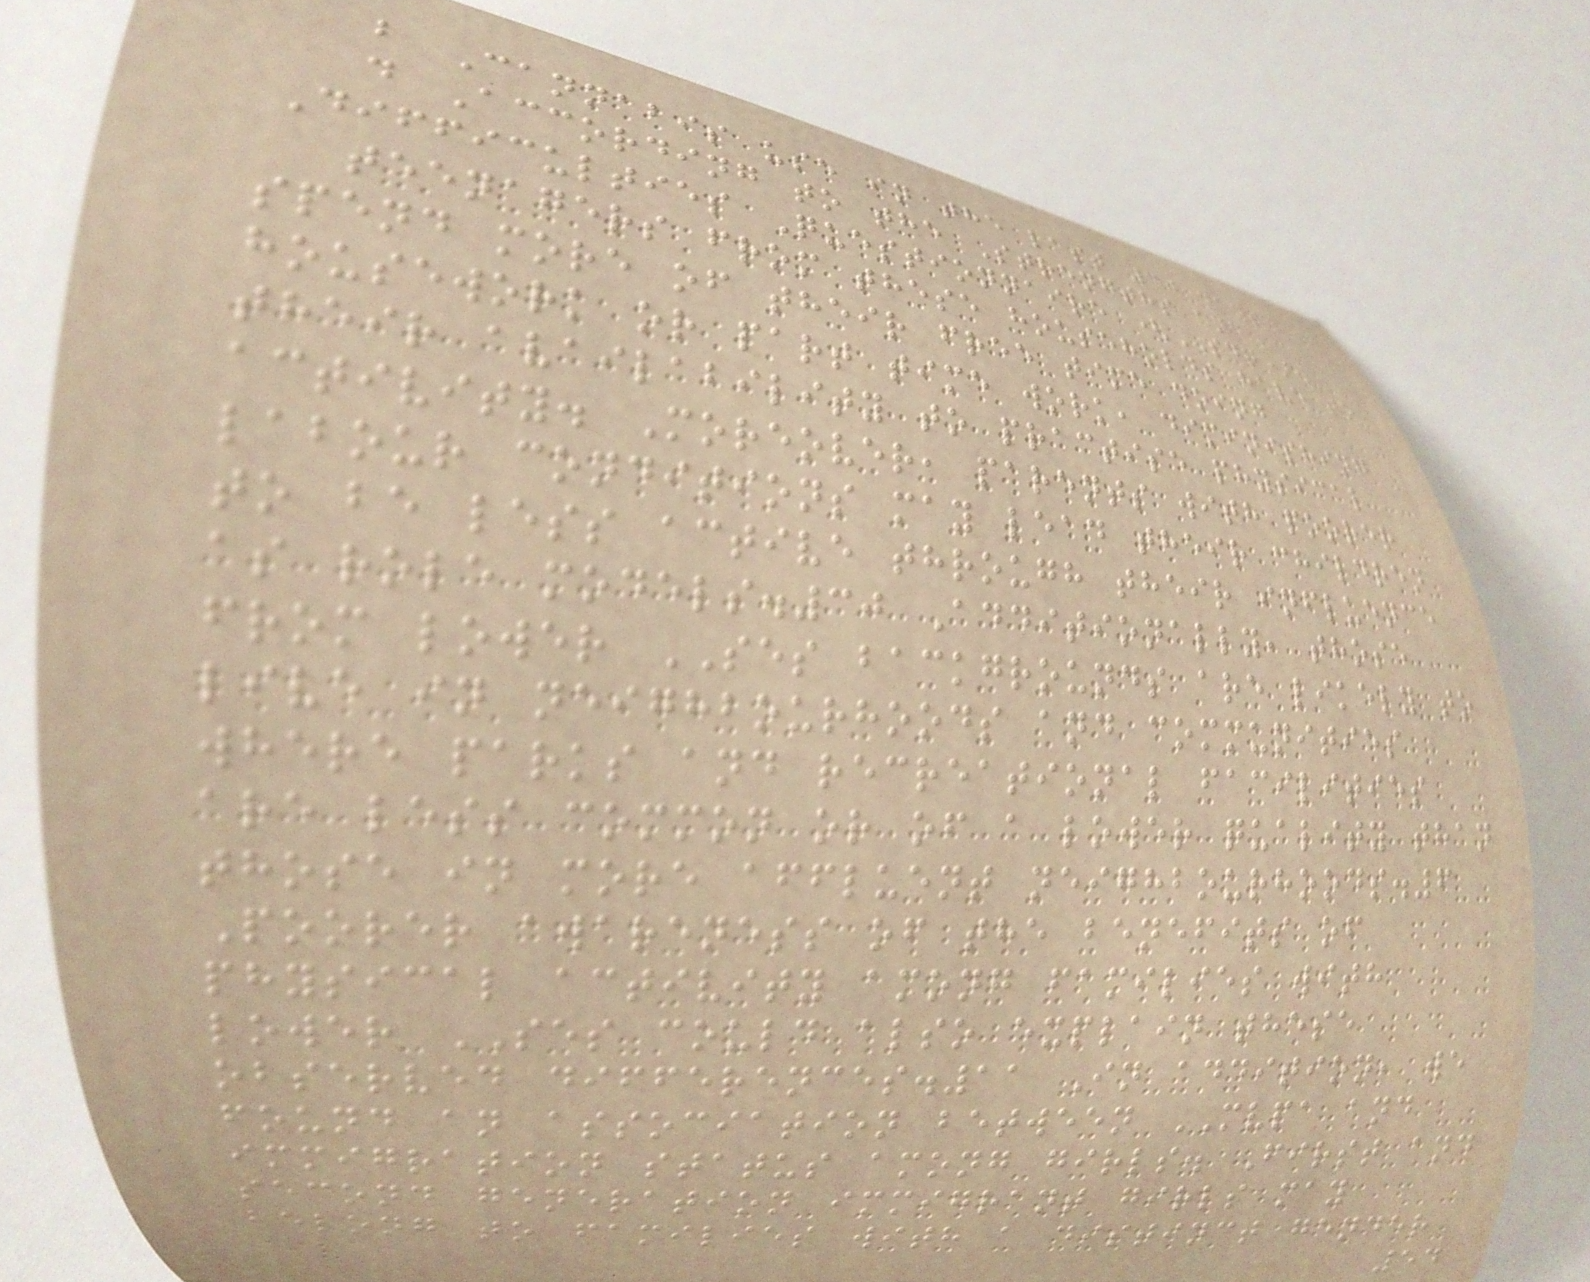b Cannabis use in the last 30 days.
d According to the Strengths and
Difficulties Questionnaire (SDQ).
teenagers from these households have to
spend more of their free time doing
housework or part time work, diminishing
their availability to practise physical
activity. Moreover, parents with poorer
labour conditions may lead their children
to be less active through their influence
as role models.30 Additionally, those
from lower SES backgrounds are likely to
live in neighbourhoods and communities
where parks and recreational facilities
are less common or of a lower quality than
those in more affluent neighbourhoods.6
Poorer awareness of the benefits of
physical activity among families with
lower SES could also explain these
observed differences.11 In addition, we
found an association between MVPA and
immigration status among girls. First and
second generation immigrant girls may
belong to families with a distinct gender
54
